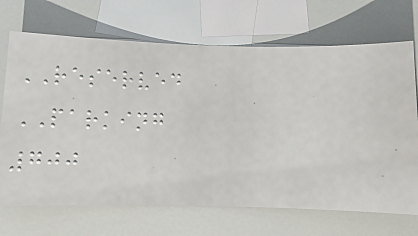RESERVED
PARKING
700
